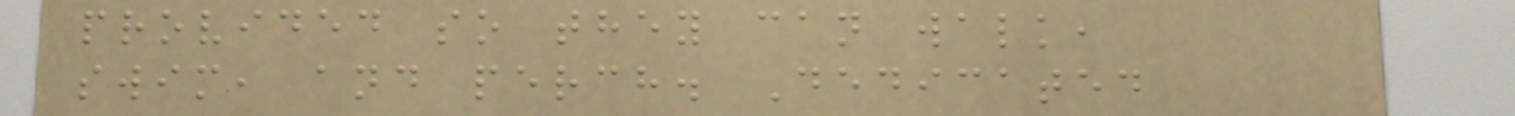provided so they can walk,
swim, and perch. Dedicated
